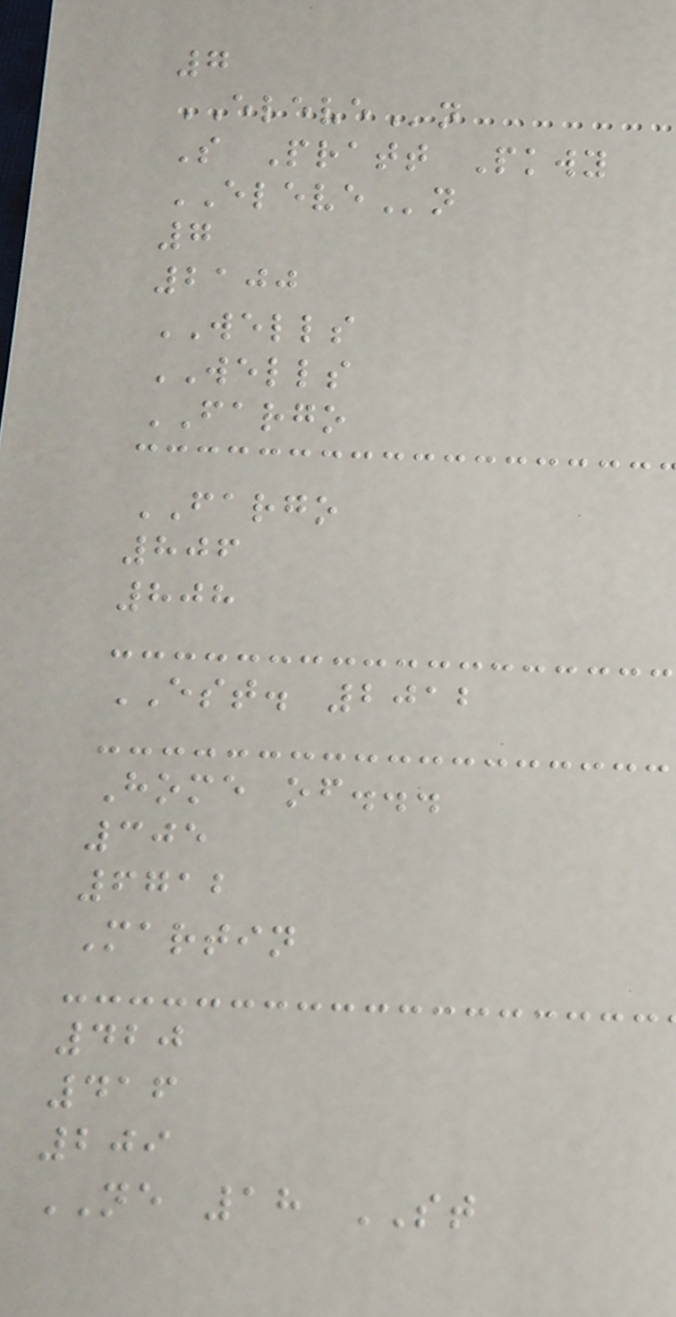7
ELEVEn
S Pratt Pkwy
ELEVEn
7
2100
WELLS
WELLS
FARGO
FARGO
806
808
EST. 2012
Home of...
305
6712
Martin
420
416
209
NE 18 ST
